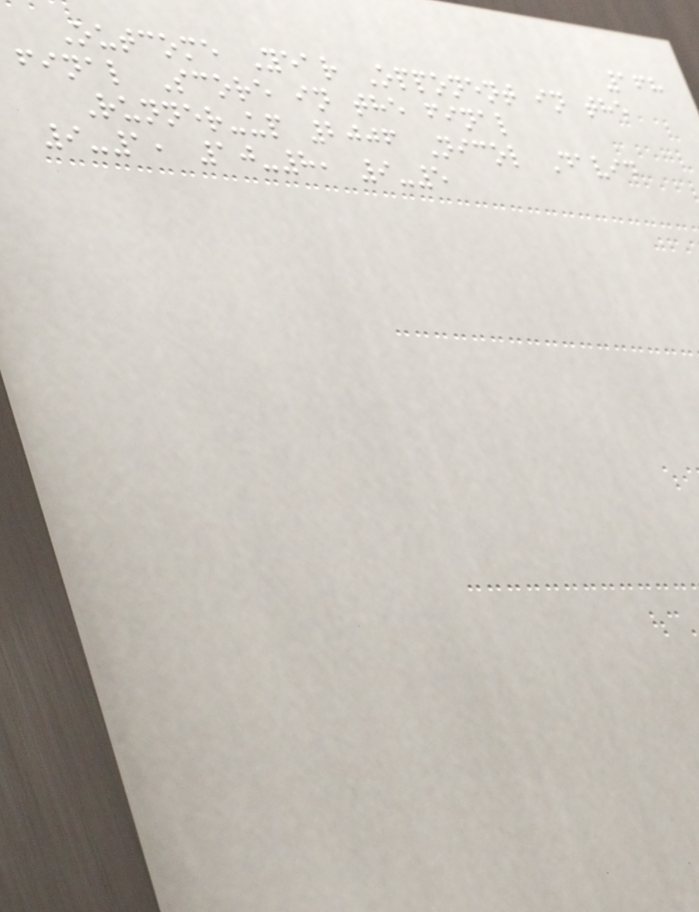168
Outcome Year Opponent in the
final Score in the final
Runner-up 2006 Nicol David
9-1, 10-8, 9-5
